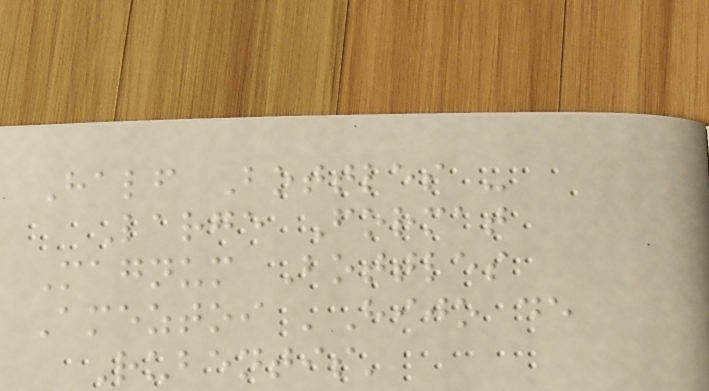Half Bottles -
Large Format
Magnum Bottles
Ameztoi 'Hijo de
Rubentis'
